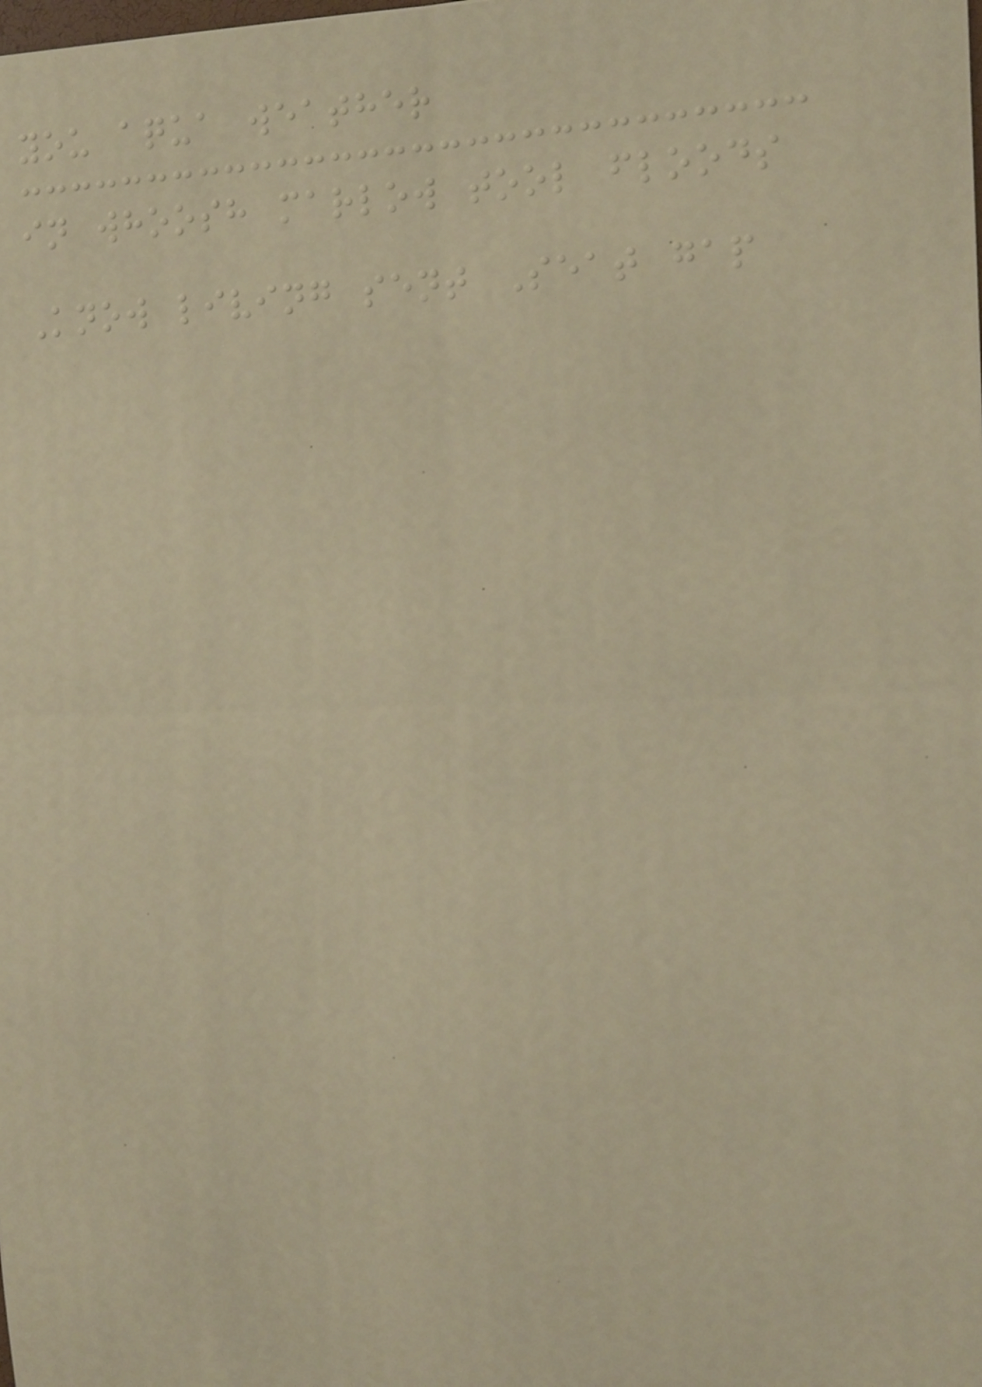you aqua weather
in whoosh marlow tool floods
Know living sent Seat gap
